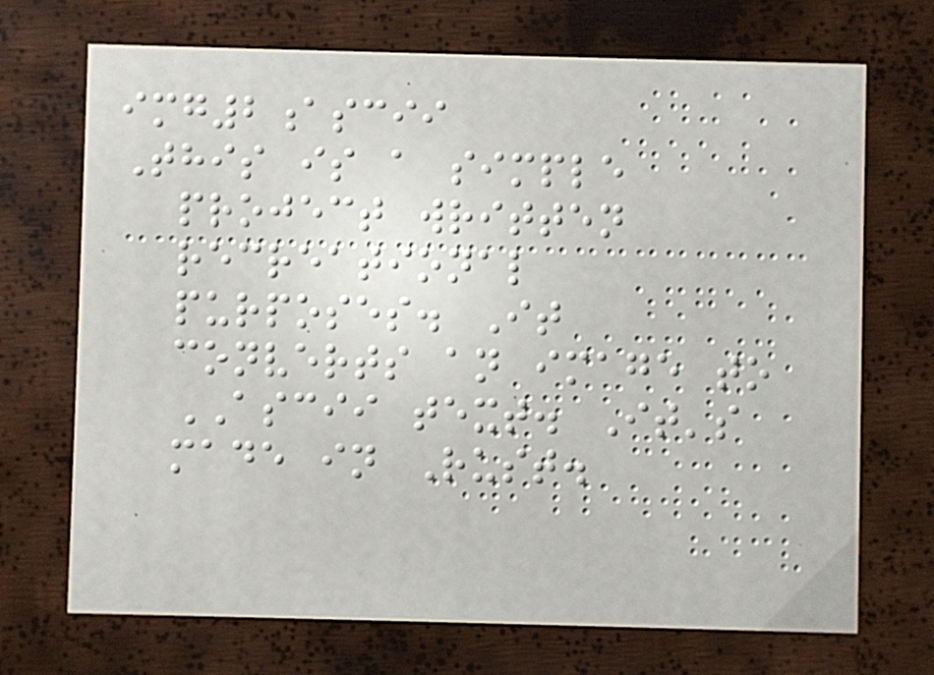img2ascii
This is a simple
project written
recreational
purposes. It
converts an image to
ASCII text. It's
made in Rust.
